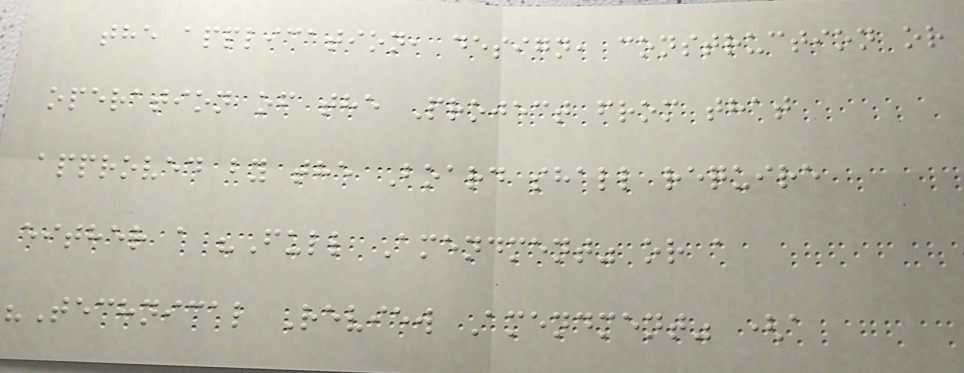the application, design, construction or
operation of the Project from that
approved by the Board shall require
either a "Full Amendment" or a
"Technical Review Amendment" (a
